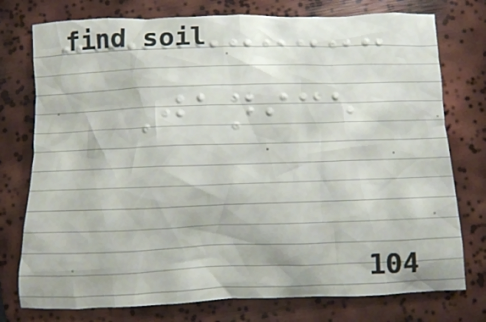Janice
